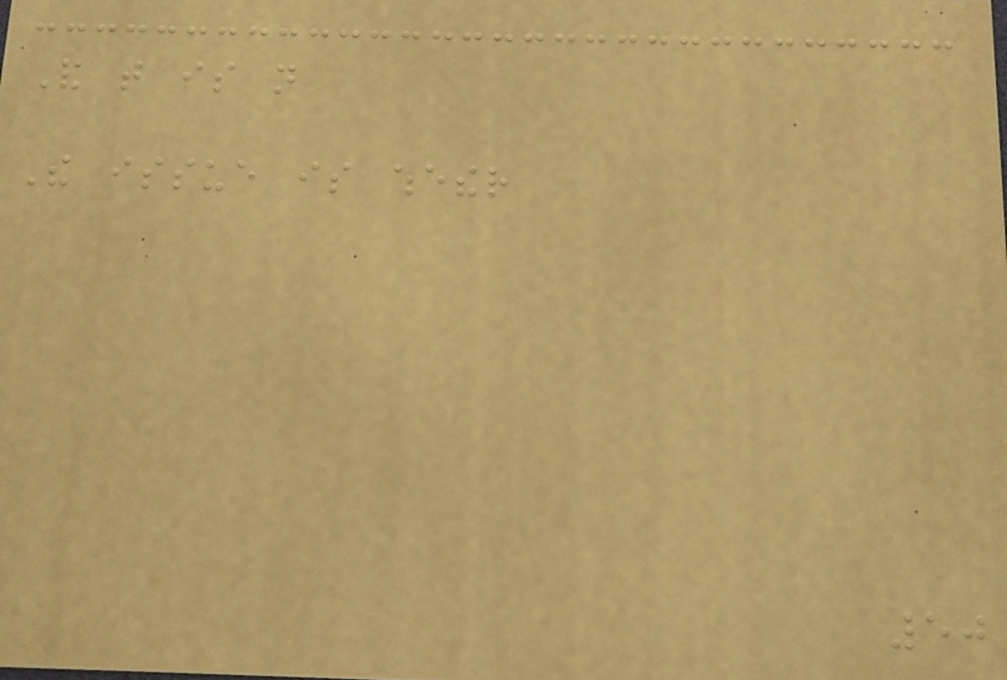And that is not
The issue is whether
50
